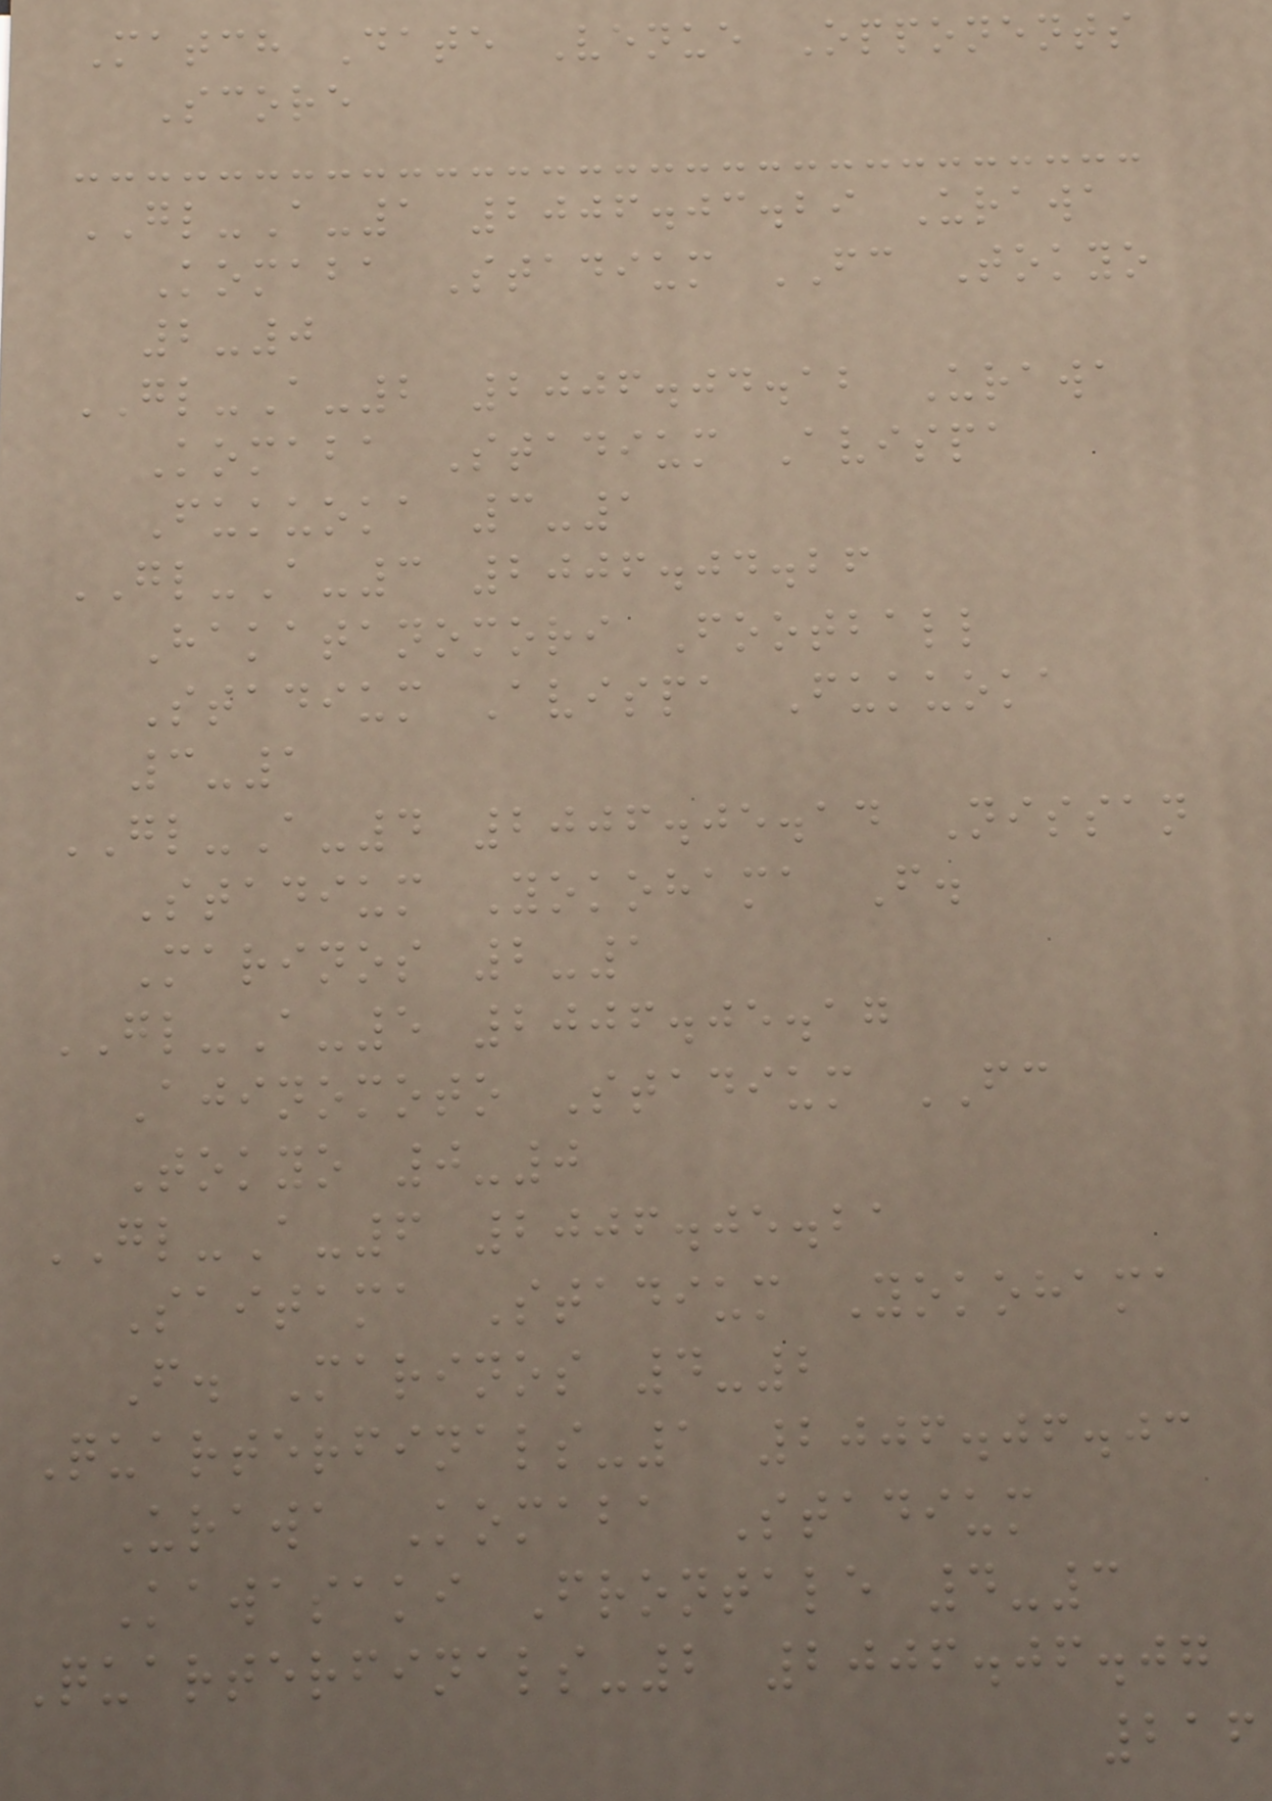Match Date Venue Opponents
Score
GL-A-1 2006.03.29 Urawa
Komaba Stadium FC Tokyo
2-0
GL-A-2 2006.04.12 Urawa
Komaba Stadium Avispa
Fukuoka 3-1
GL-A-3 2006.04.26
Hakatanomori Football
Stadium Avispa Fukuoka
3-1
GL-A-4 2006.05.14 Nissan
Stadium Yokohama F.
Marinos 2-1
GL-A-5 2006.05.17
Ajinomoto Stadium FC
Tokyo 0-0
GL-A-6 2006.05.21
Saitama Stadium Yokohama
F. Marinos 4-2
Quarterfinals-1 2006.06.03
Urawa Komaba Stadium
Kawasaki Frontale 4-3
Quarterfinals-2 2006.06.07
216
